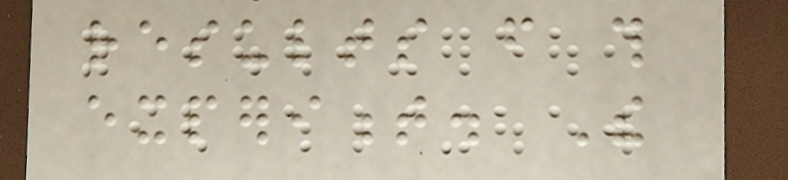results from this
experiment. The
